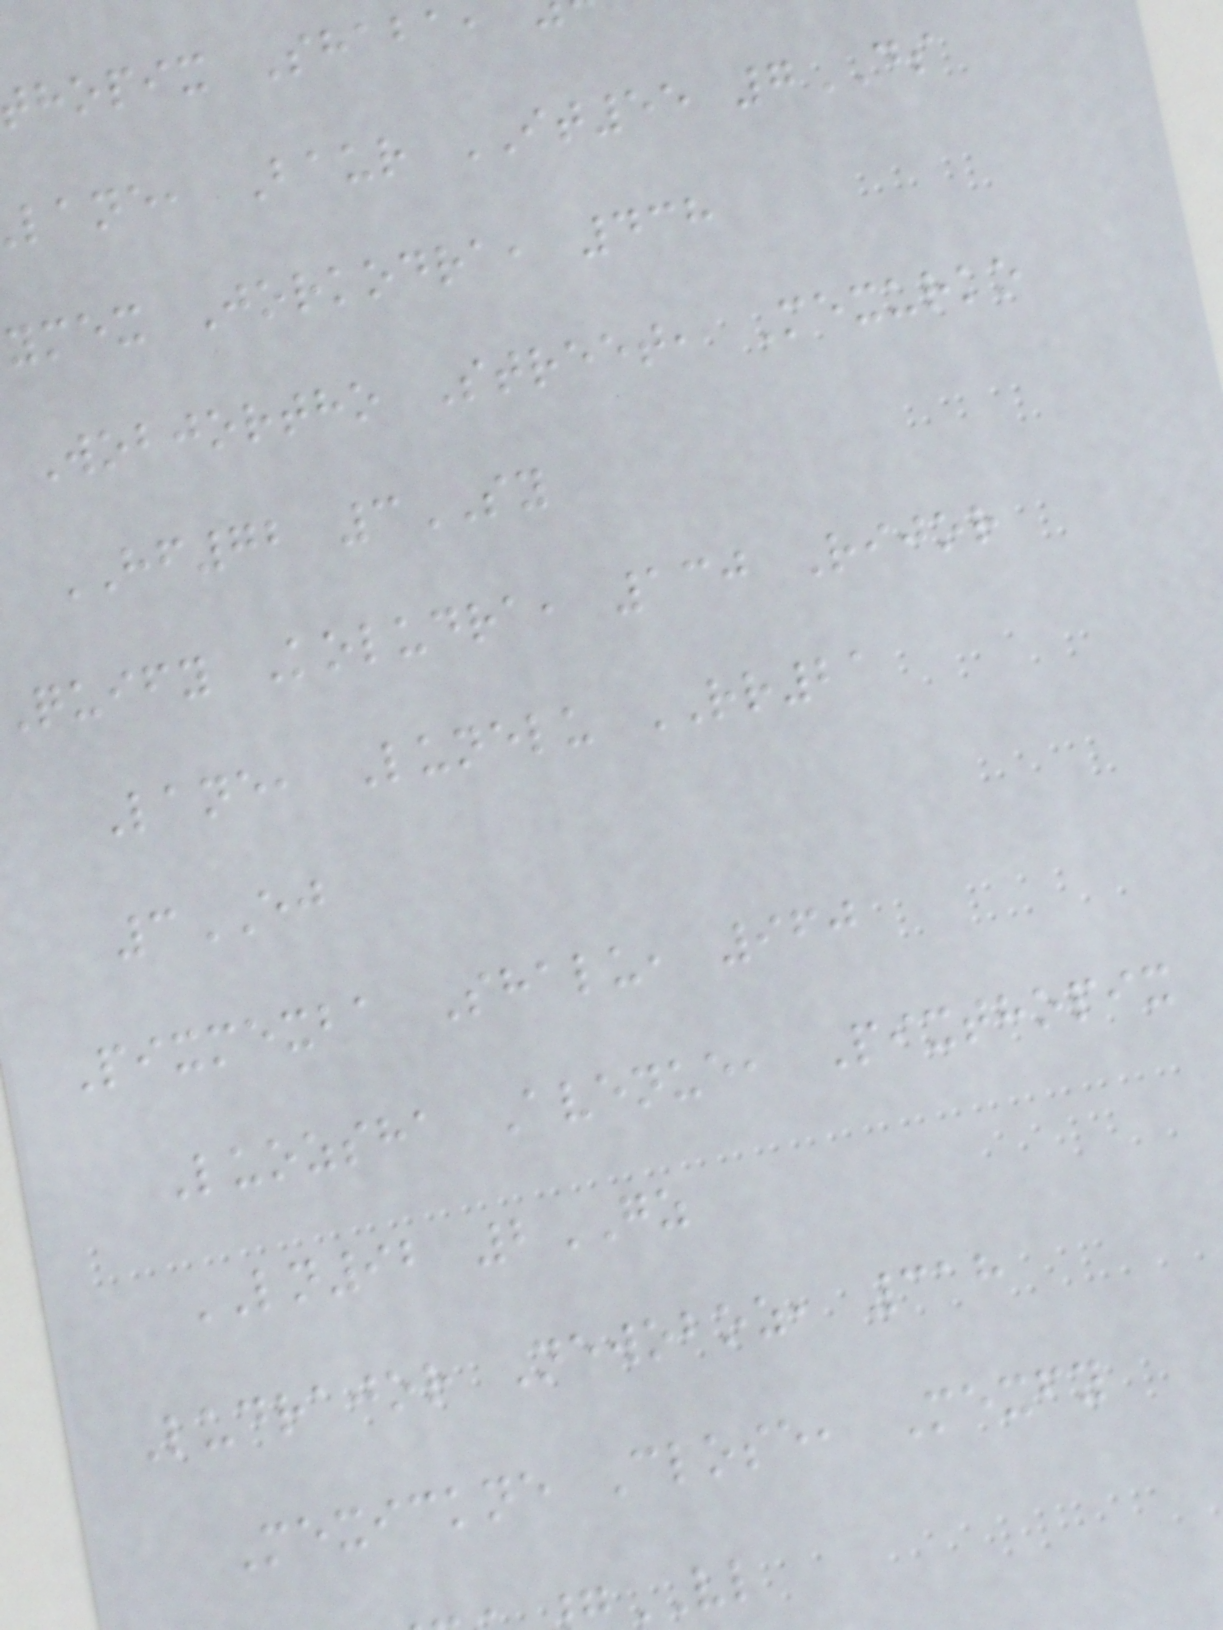hopix Shaba
lane, Baur IT55 7DS
ymex Jorkodra, 438
Wobjortho Street, Mexurko
HF72 3SY
quify Koludra, 130 Rijor
Lane, Lunelu RR21
3EJ
Pixmexba Shalu, 960
Luozsha Avenue, Pixthopix
LN92 2GZ
Ludrajor Newoboz, 318
Mexickne Close, Mexfy
VL
